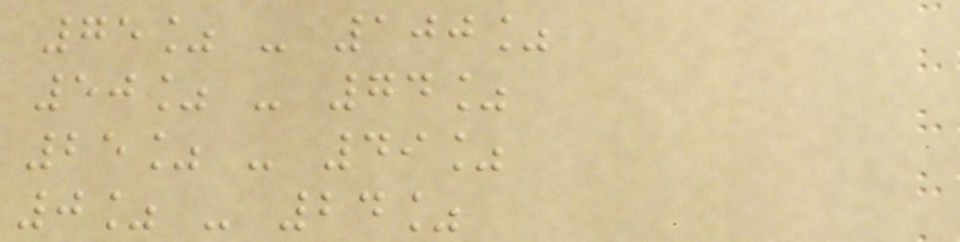75% - 100%
50% - 74%
25% - 49%
0% - 24%
